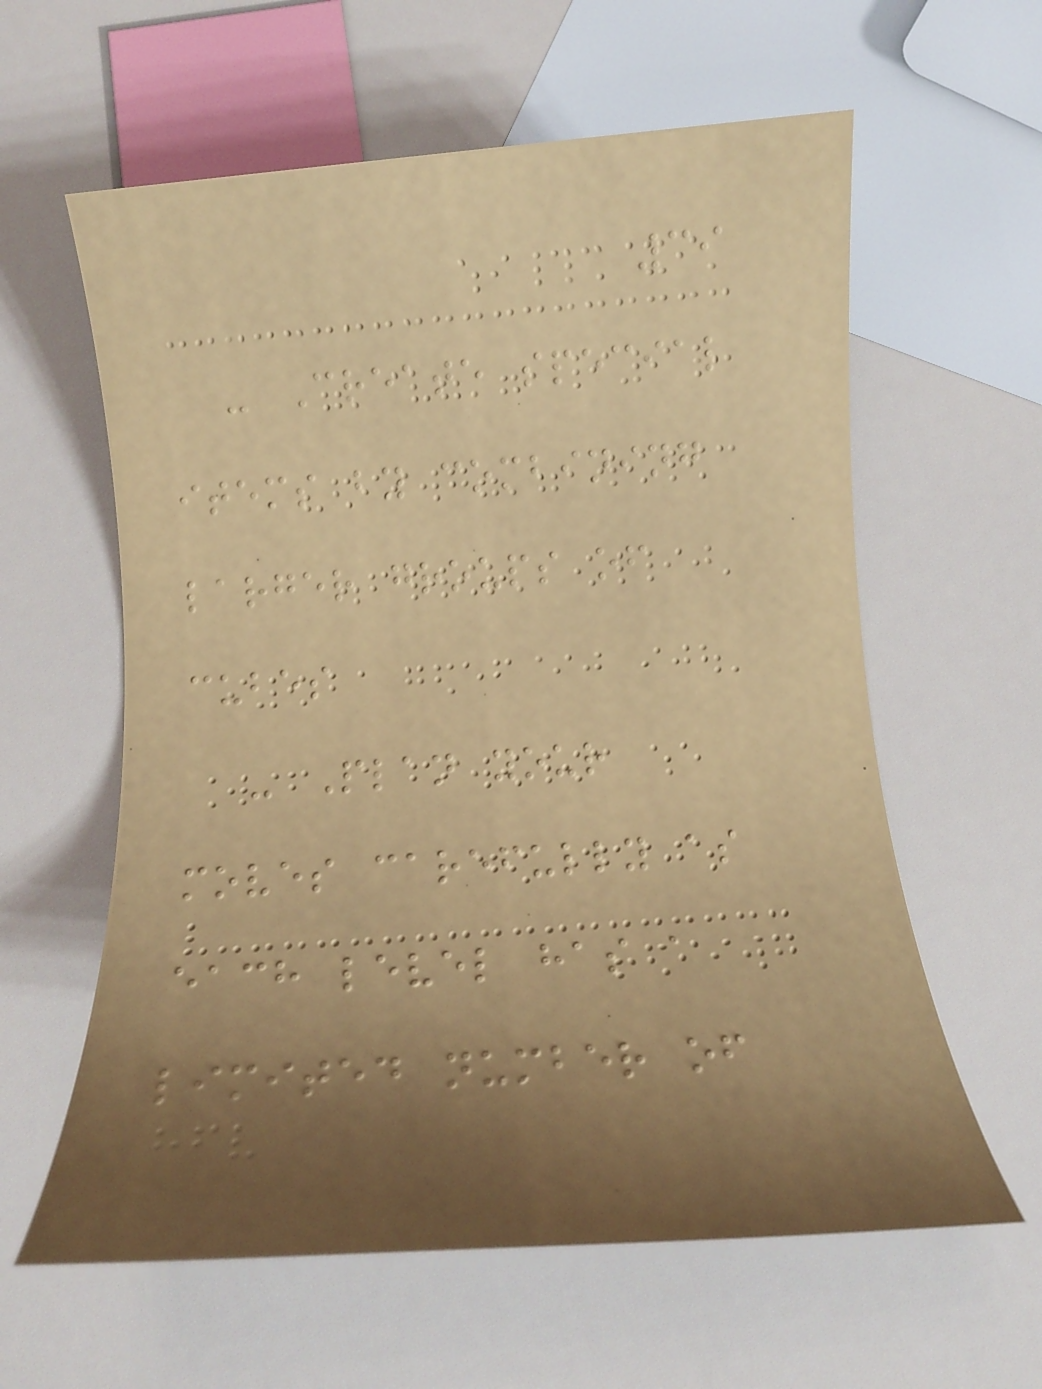39
- Create special
items by combining
larger groups of
cubes
- Plan your
moves carefully as
each level has a
limited number of
